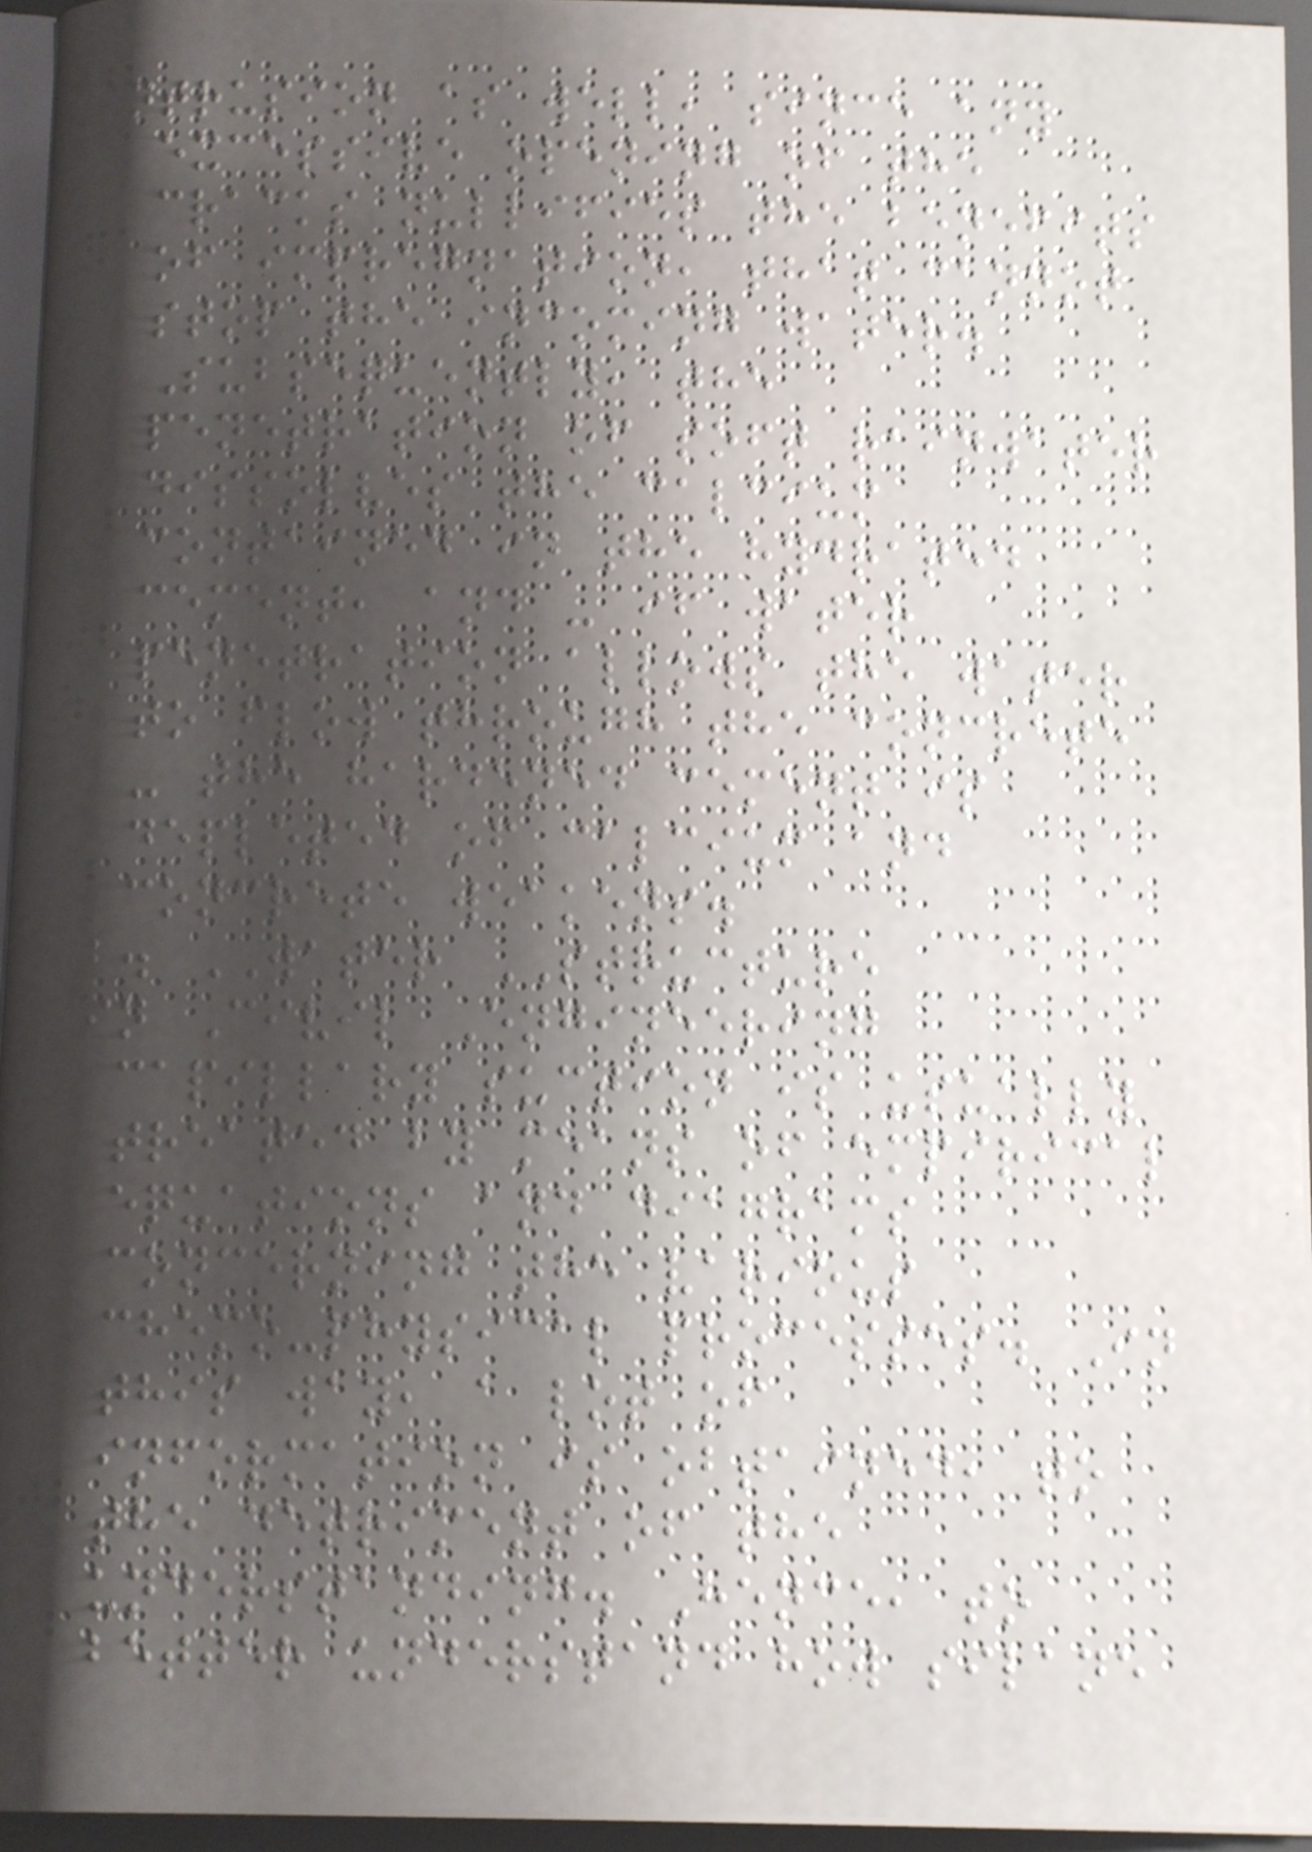intrusion as well, since any
excessive opening of the
cracks nullifies the benefits
of impregnation, that cannot
stop the incoming water.
Subsequently, the
penetration of soft rainwater
dissolves the calcium
contained in the hydrated
cement, and - if water
penetration allows the water
to flow through the concrete
- the hardened cement is
depleted of calcium and
concrete weakens.
2. WATER STRUCTURE
In Civil Engineering
capillary suction is usually
treated by means of empirical
equations and diagrams
concerning the various
chemo-physical processes. In
this way, a lot of
information is obtained, to
the detriment of the
understanding. Hence, to
better understand how silane
